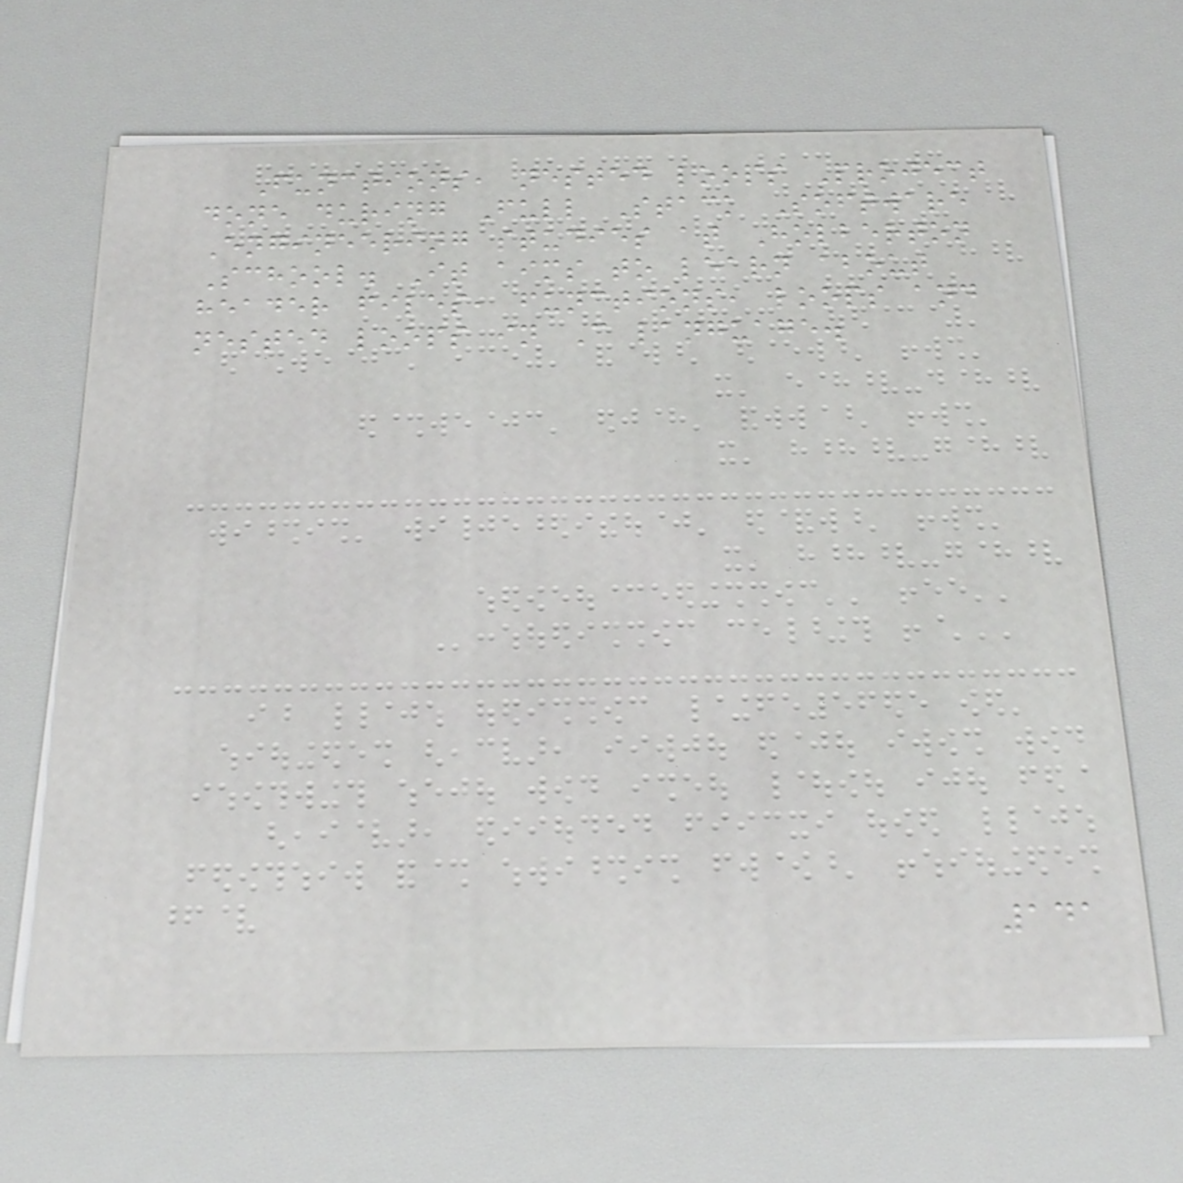Functions, nested loops Project
done during Full Stack Software
Engineering studies at Holberton
School. It aims to learn about
header files, functions, loops and
nested loops in C language.
141
